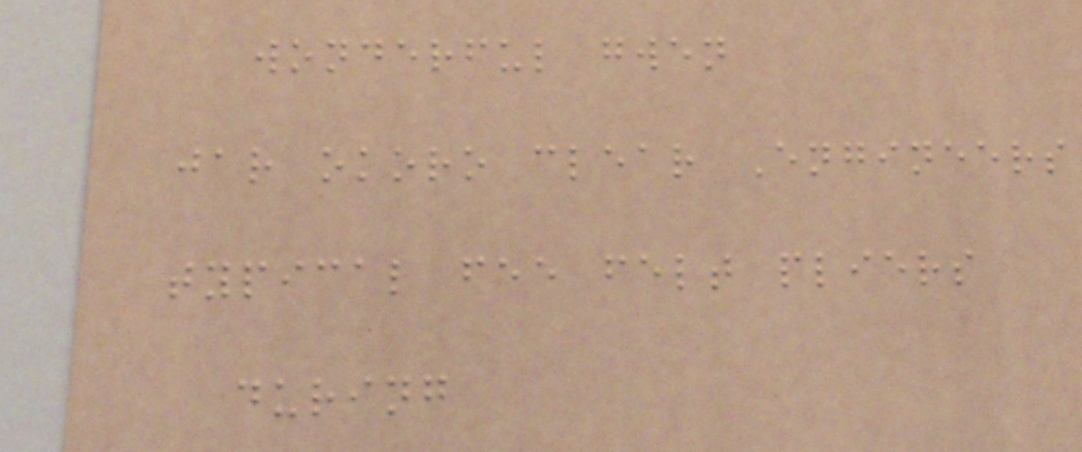wonderful gwen
jar okoro clear Engineers
typical fee felt pliers
during
